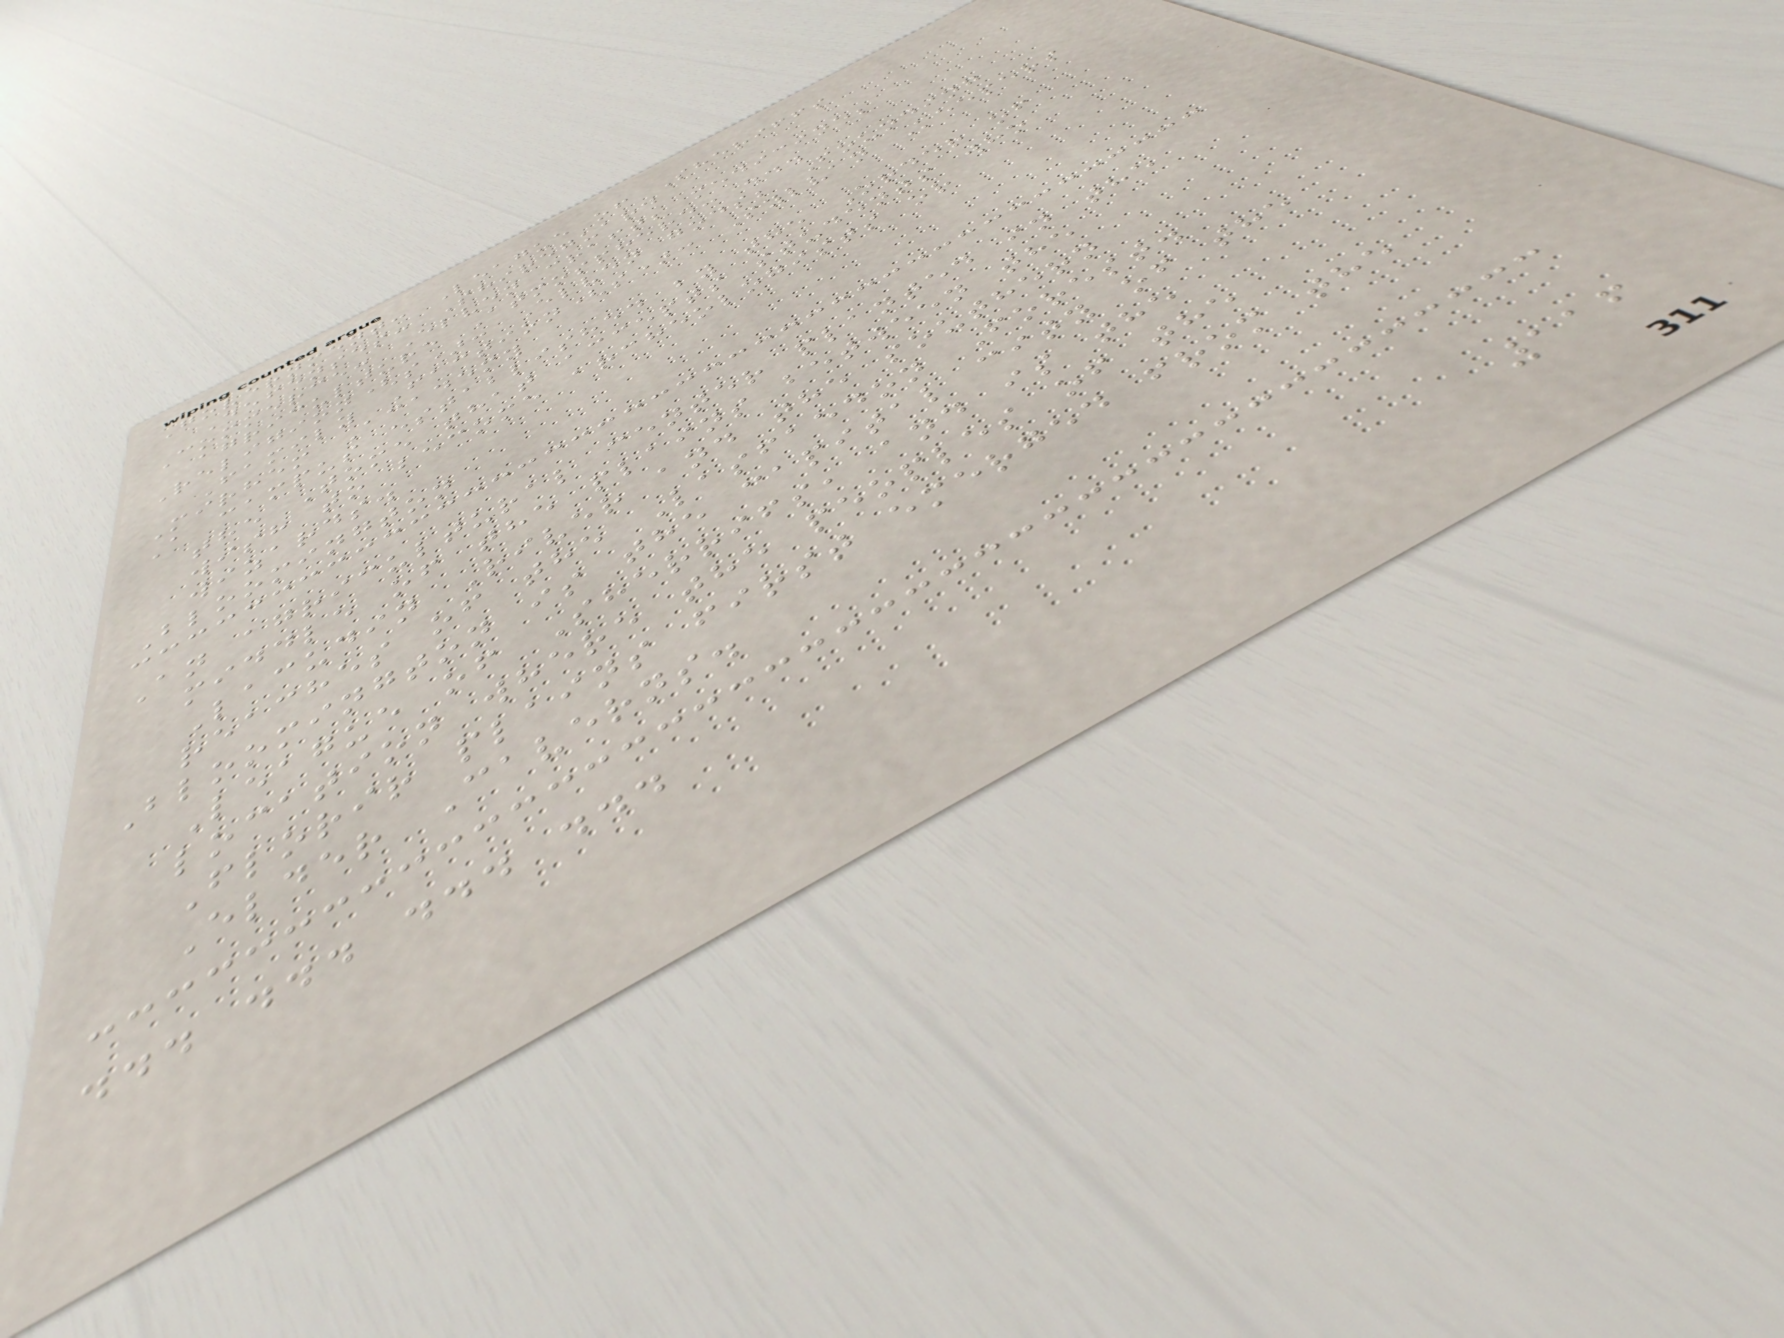Government: League of Sheriffs
Defenses: Shireguard
Commerce: Elven craft; medicine;
agriculture Atmosphere: ...
Religion(s): Elven gods; Founding
Family Faction(s): Sylvan Keepers
Mirhem Academy
A campus established by the Order of
the Tome that accepts students who
wish to become archeologists or
wizards.
Bloomington
An agricultural center planted in the
middle of the plains between the
Lacudin River and the southern
reaches of the Lasfaedon Forest.
Bloomington is the capital city of the
League of Sherrifs, and is the
location where the peoples of the
Florir plains first emerged from the
Elder Caverns.
... ... ... ...
116
